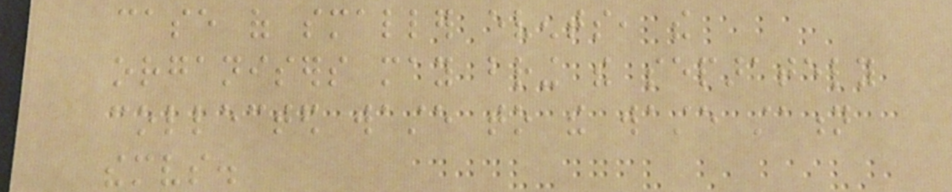case of smaller events, the
organisers may bring the separately
collected waste to the waste station
themselves.
